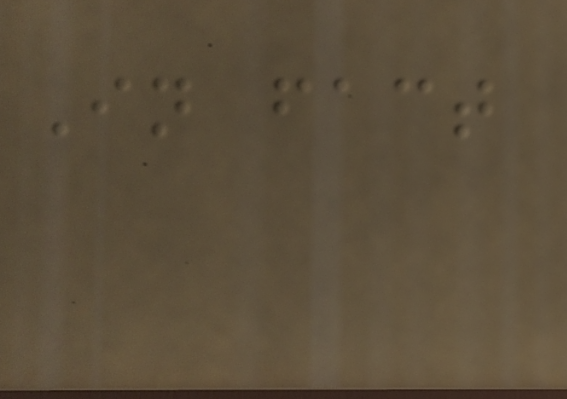In fact
